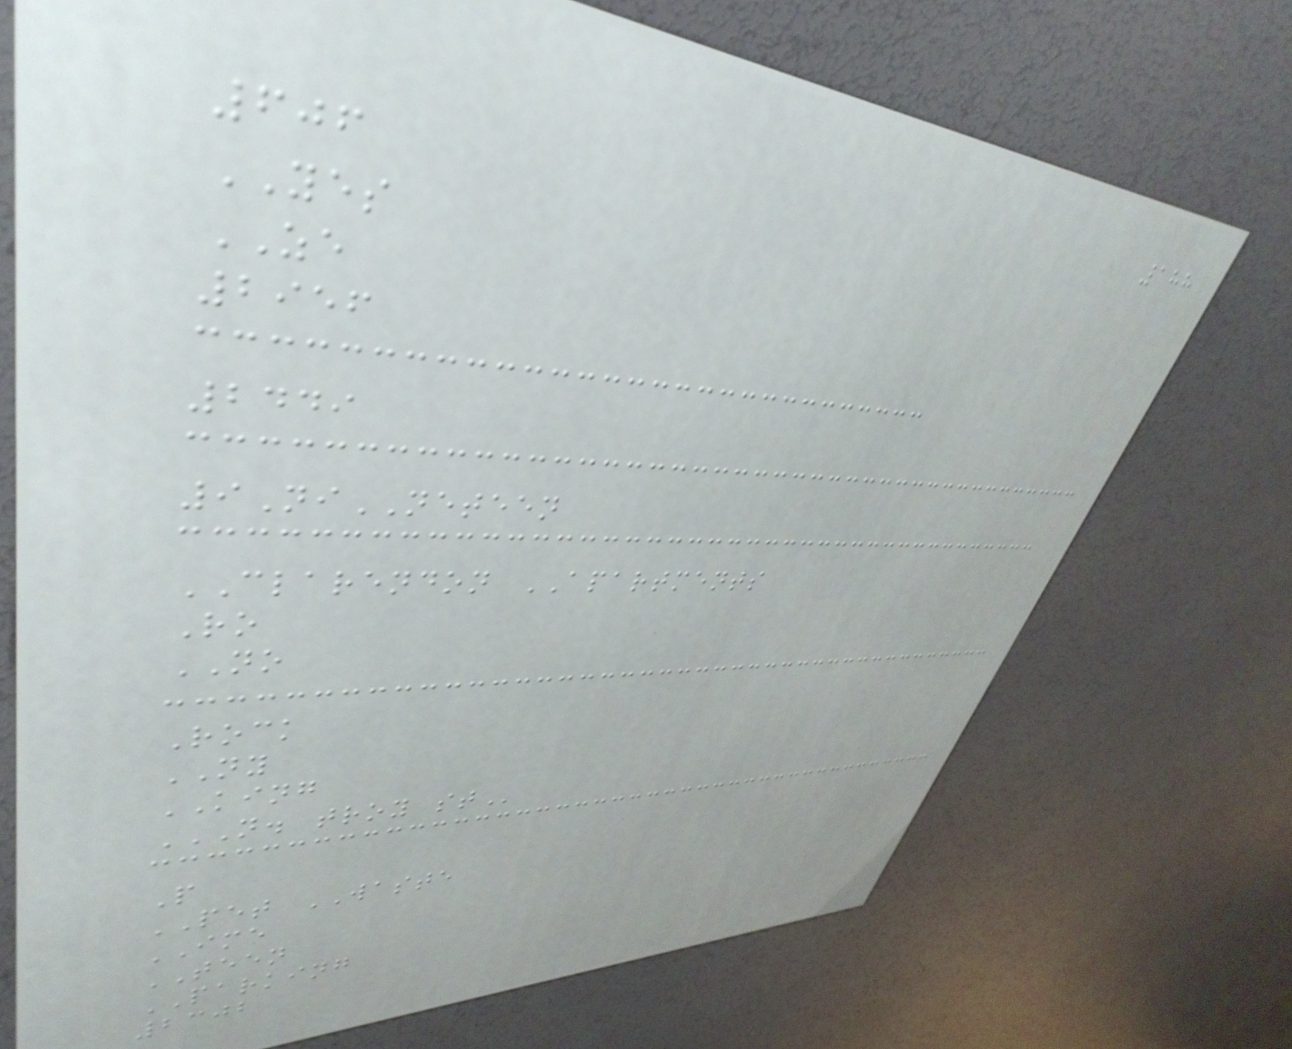188
606
YES
ZE
2956
2449
9NiNETEEN
CLARENDON APARTMENTS
Ro
NO
Rock
NY
KING
N. TROY ST
P
PET WASTE
IME
TEEN
PARKING
2302
